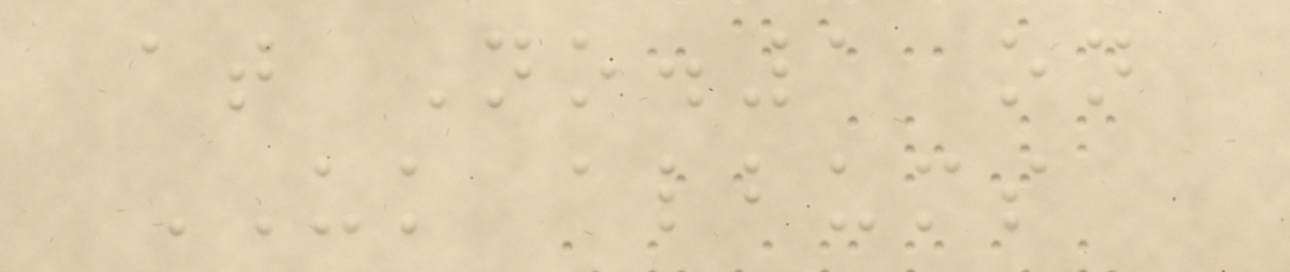at No.1 on
UK albums
